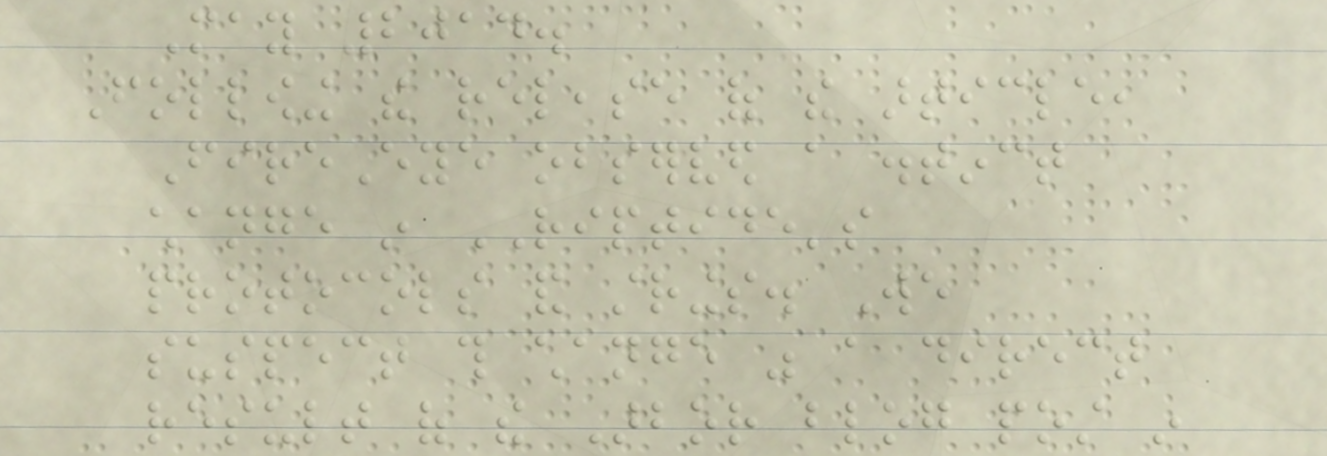May 2014.
Following the release of the article,
FireEye observed a distinct
change in RIPTIDE's
protocols and strings. We
suspect this change was a direct
result of the Arbor blog post in
